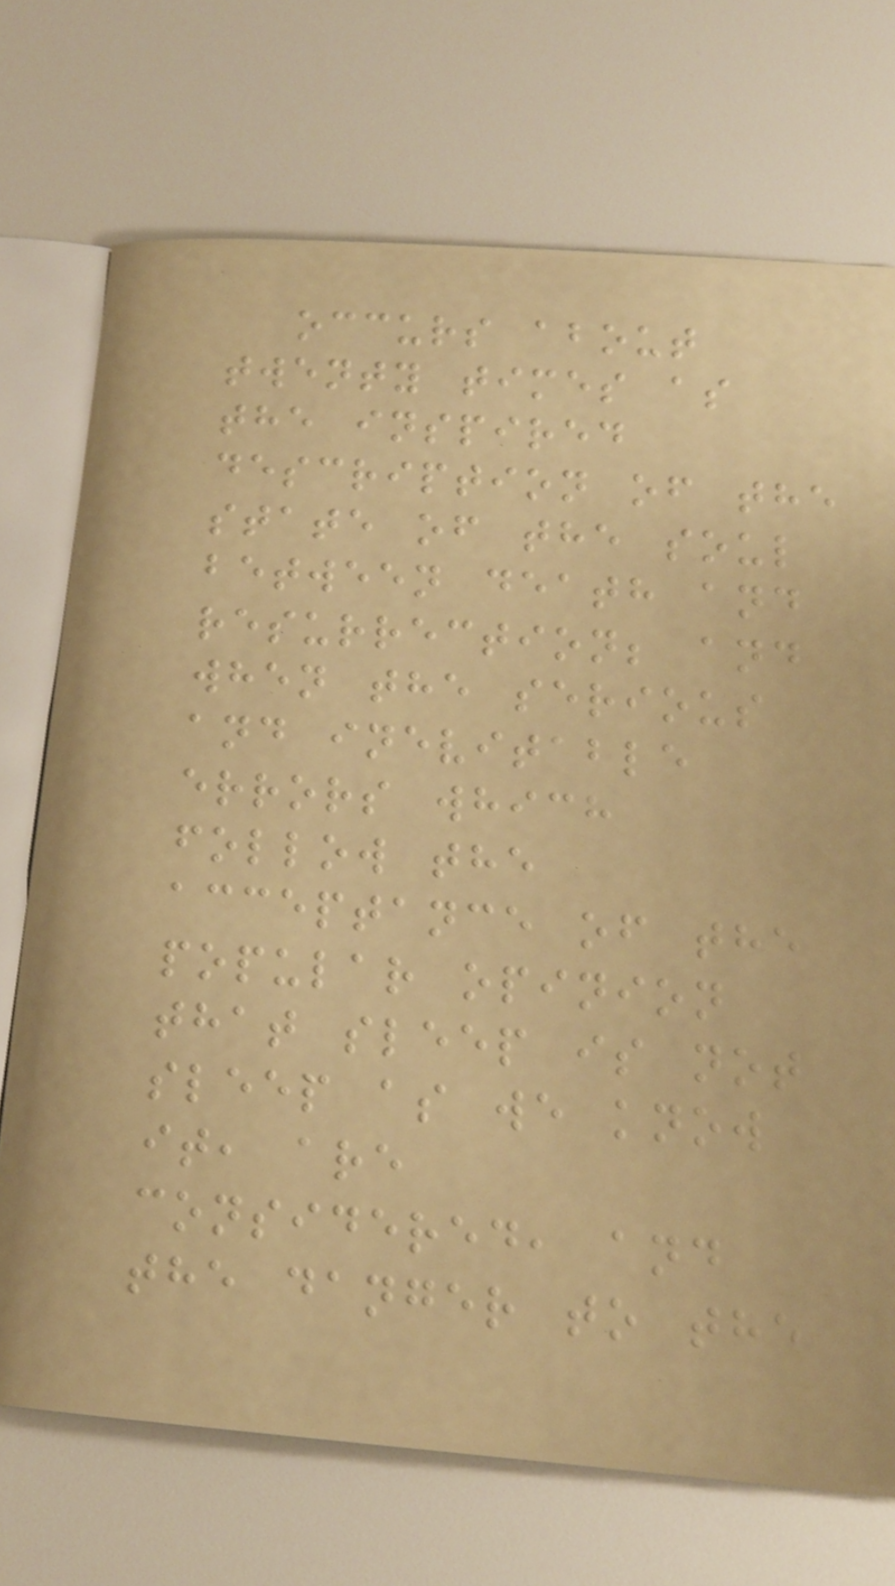occurs about
twenty times as
the inspired
description of the
state of the soul
between death and
resurrection; and
when the serious
and inevitable
errors which
follow the
acceptance of the
popular opinion
that sleep is not
sleep as we know
it, are
considered, and
the danger to the
